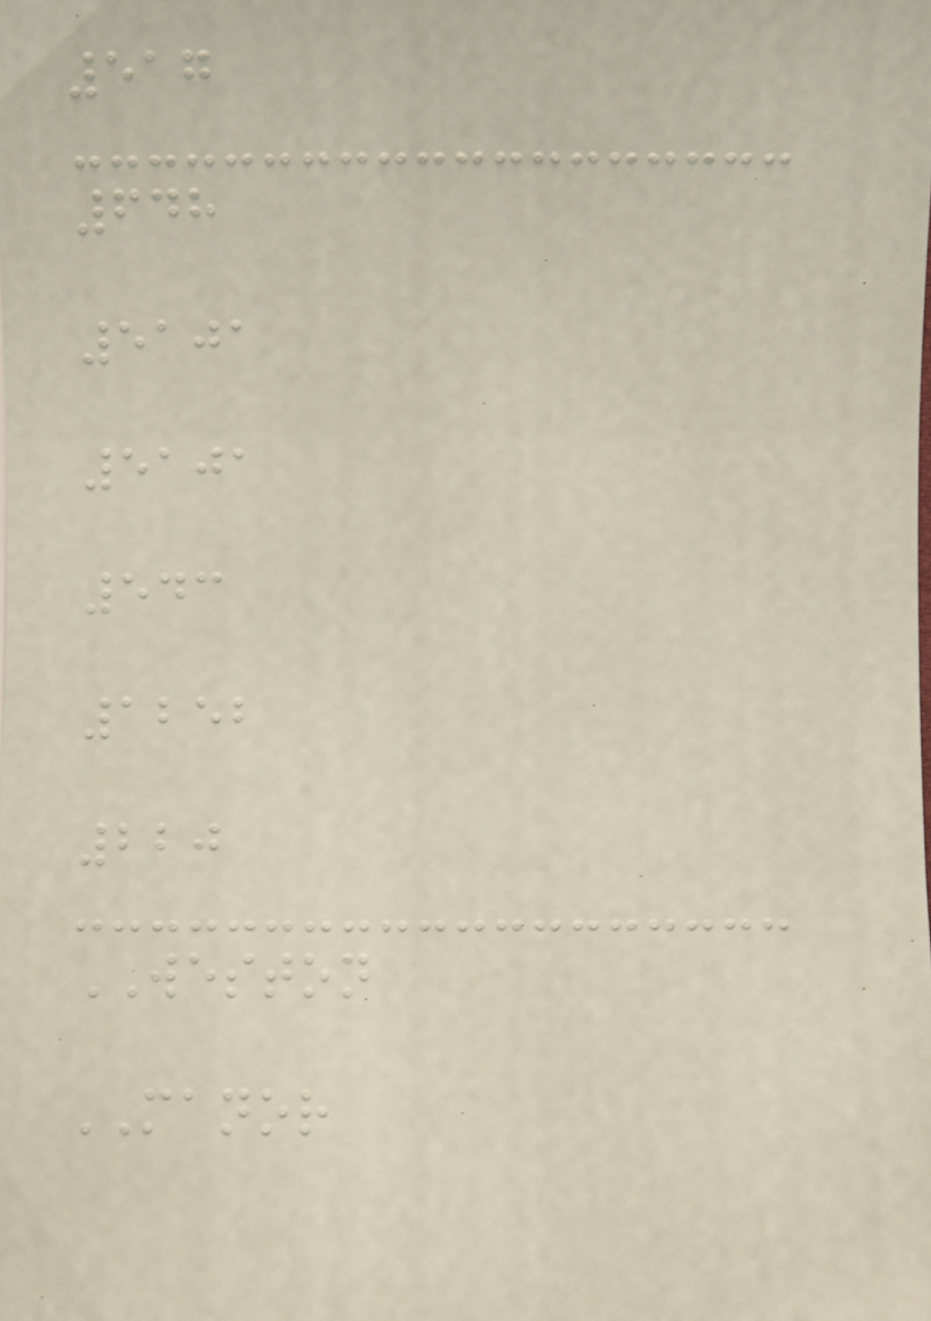517
648
5101
5101
543
1252
220
WESTON
MANOR
